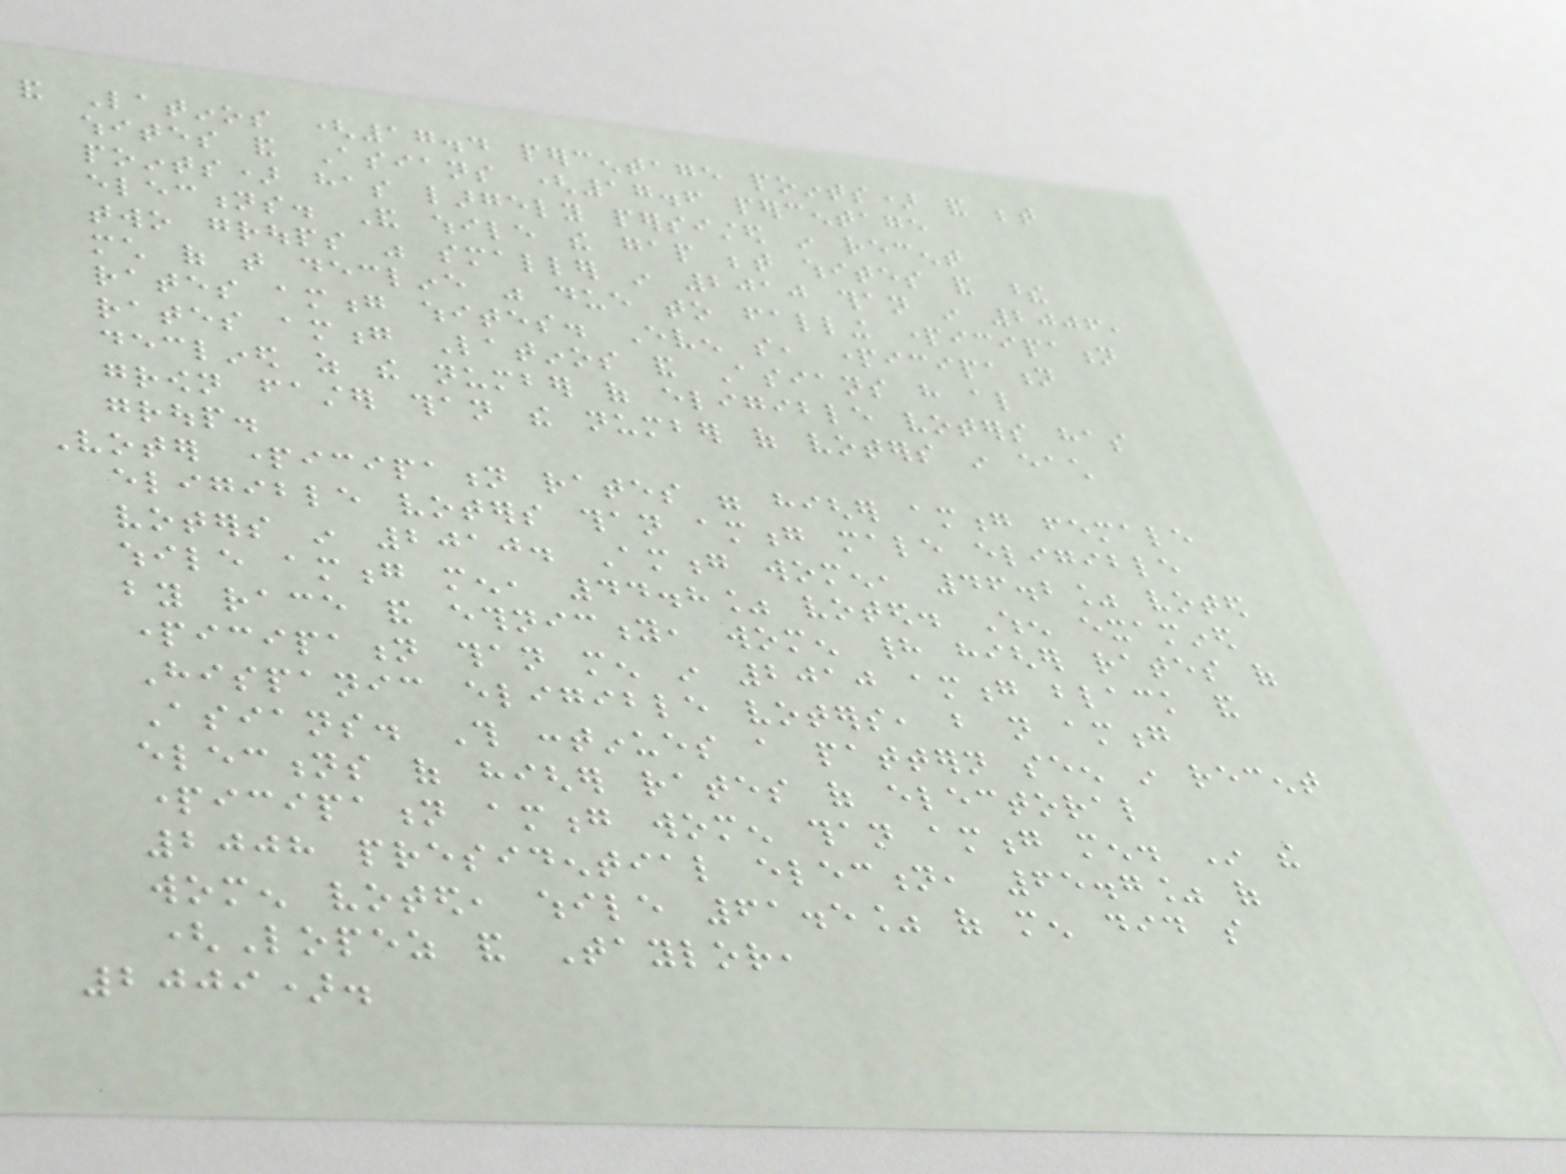and Latinos (17.4 percentage points) and between
whites and Asians (17.6 percentage
points) has largely persisted in recent
elections. And while the gap between whites and these
two groups was smaller in 2010 than in 2006,
much of that decline was due to falling participation
rates among whites. Even so, participation
rates among Latinos and Asians have also
declined as the number of eligible voters has
grown faster than the number of voters in each
group.
Voter participation rates were higher among female
eligible voters than among male eligible
voters in 2010. Among women, 46.2% voted
while among men, 44.8% voted. When examined
by race and ethnicity, women had higher rates of
participation than men in 2010 among black and
Hispanic eligible voters, but not among
Asians. This continues a pattern seen in recent
elections of higher rates of electoral
participation among women than among men. In the
2008 presidential election, 65.7% of
women voted, while 61.5% of men did so
(Lopez and Taylor,
2009).
